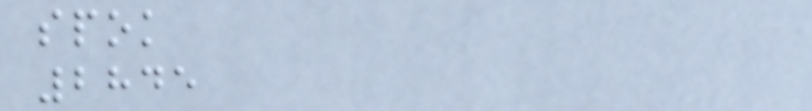spok
2845
